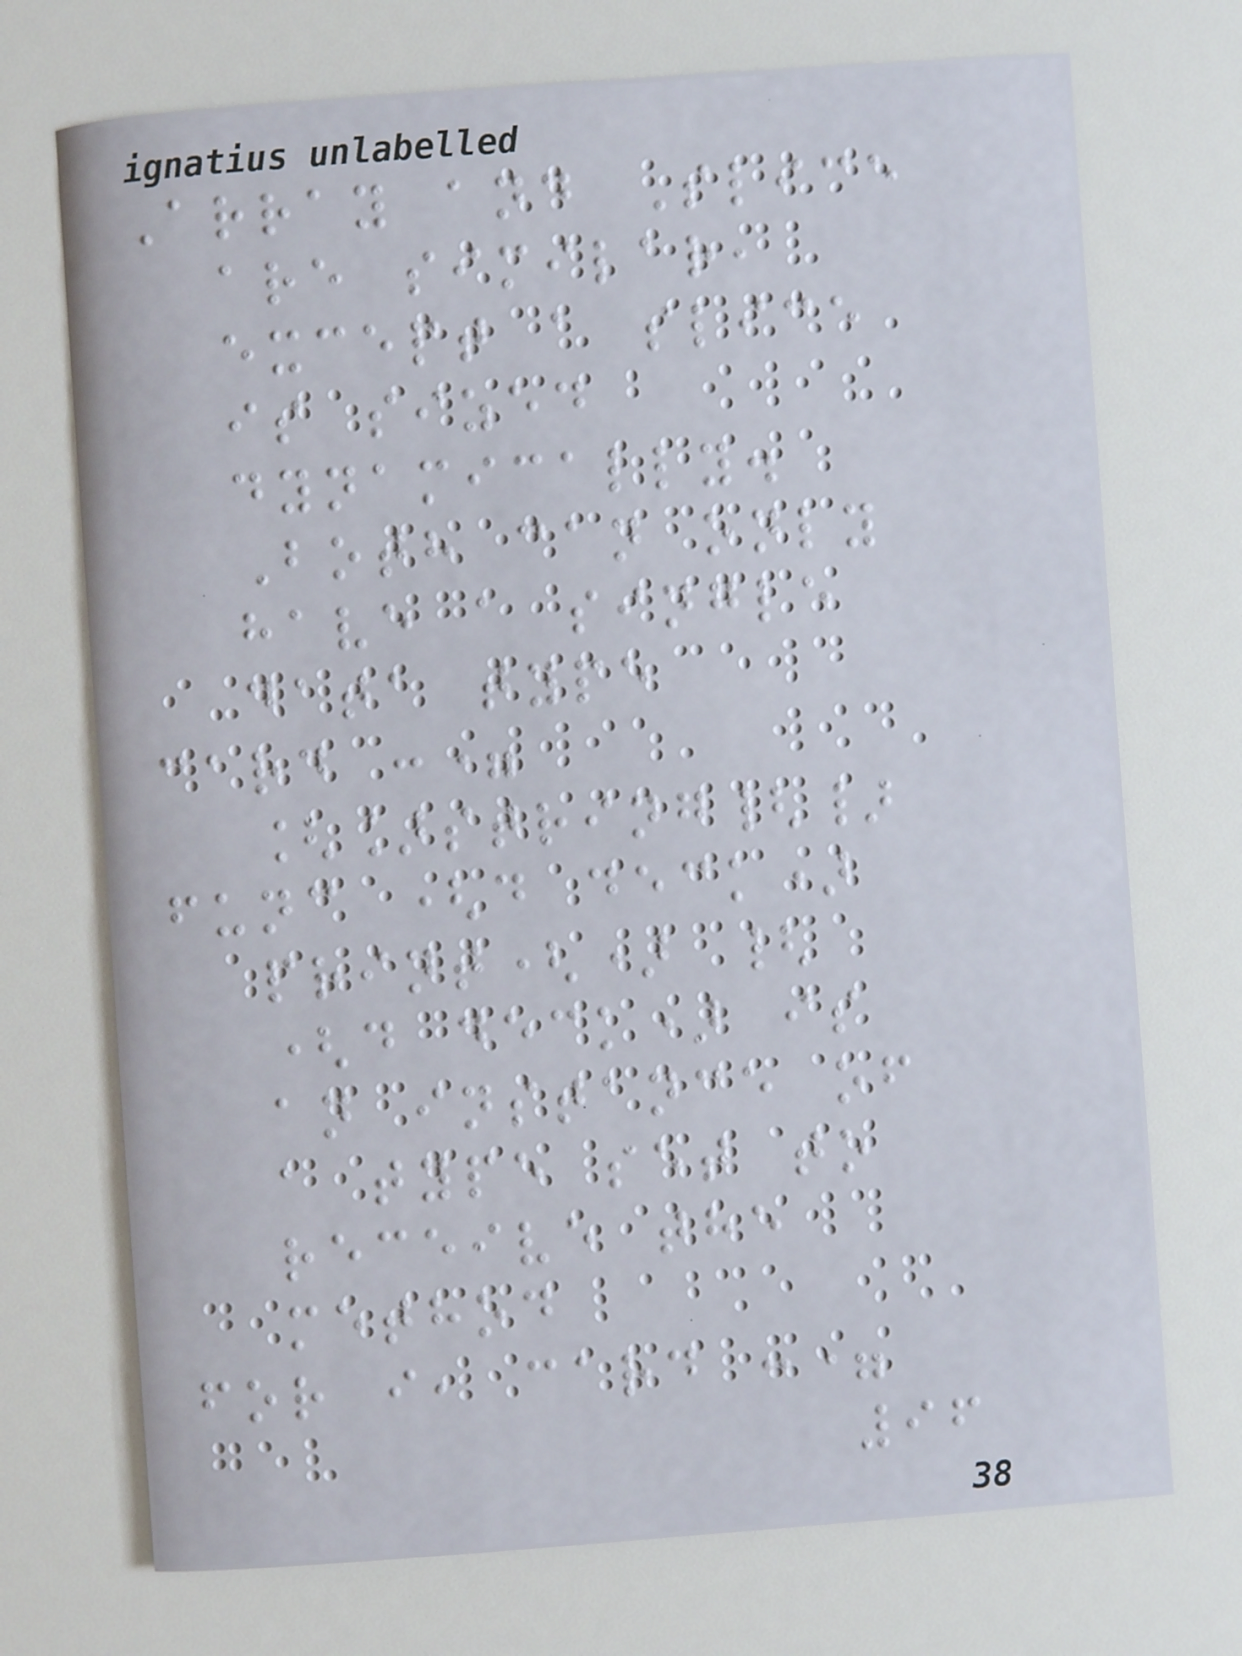Array and Slice
are similar,
except a slice
is sized
dynamically.
Both can only
have a single
data type
card :=
[]string{}
func (d deck)
print() {
(d deck) is
an instance of
a type set to
receive the
method
for i, card :=
96
